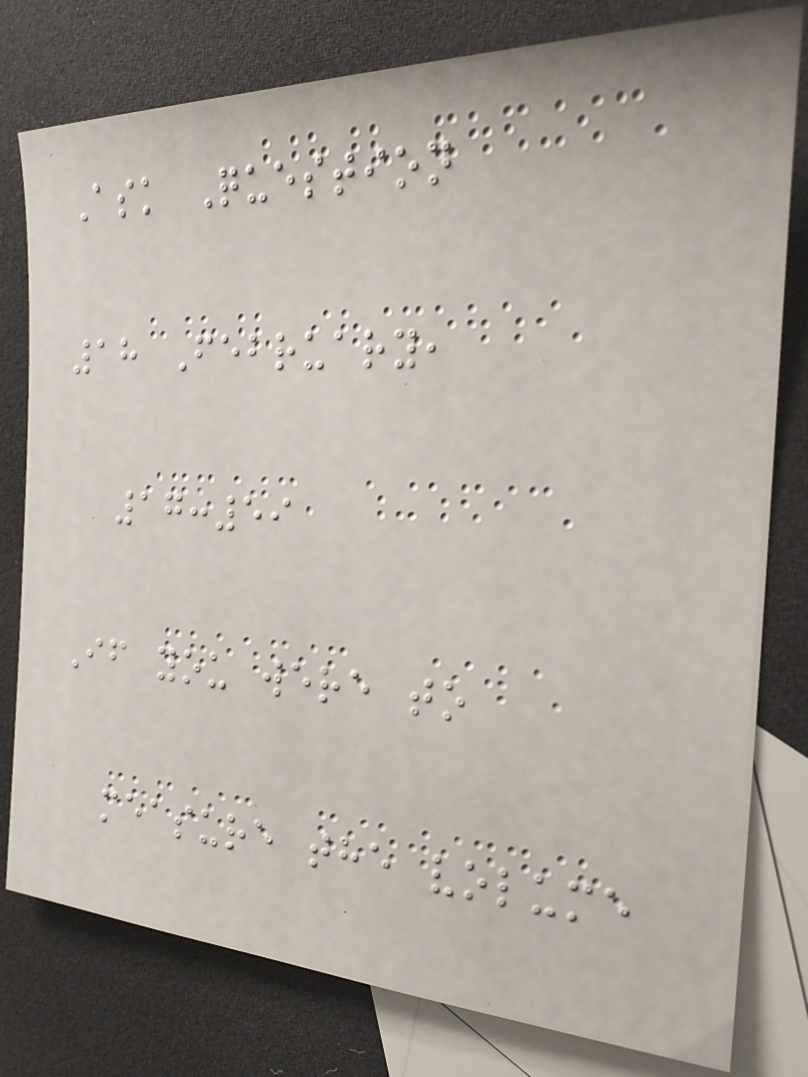Ask Question
18 February,
17:59
If you were to
measure the volume
